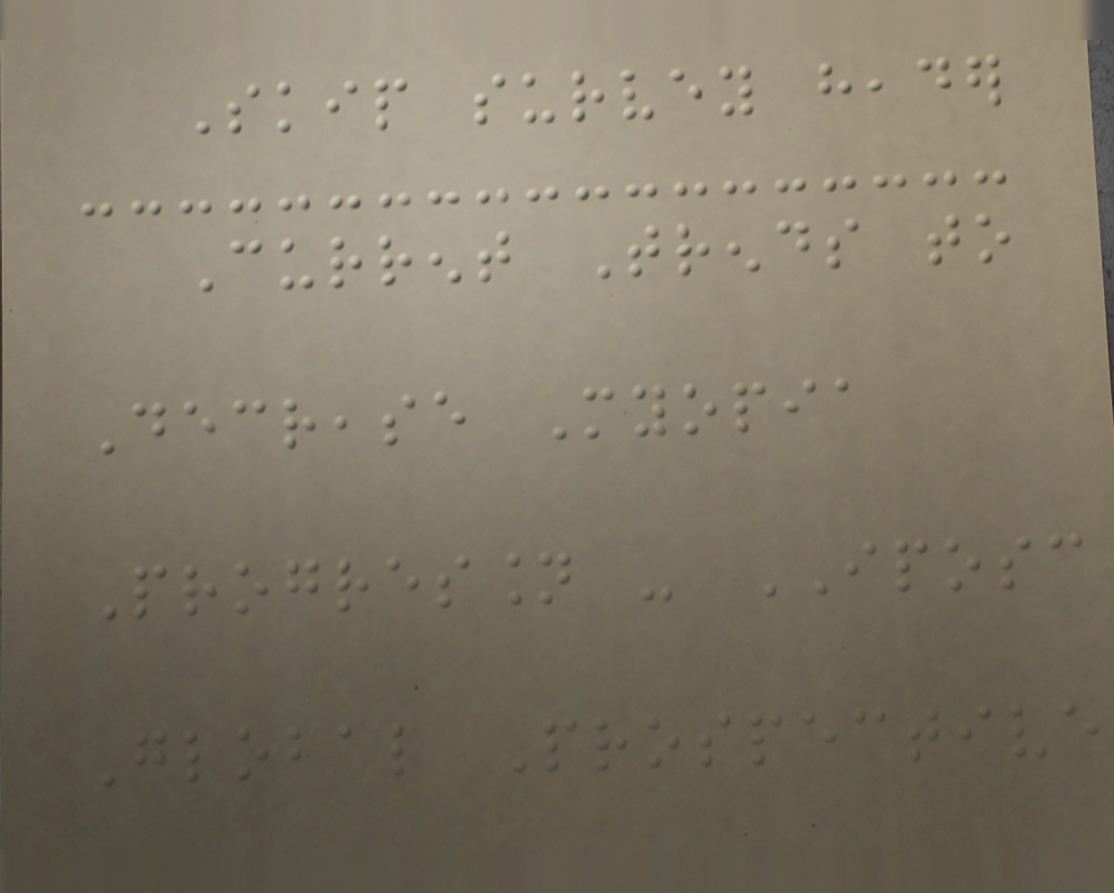Skip survey header
Current Trends to
Decrease Myopia
Progression - IPOSC
Global Prospective
